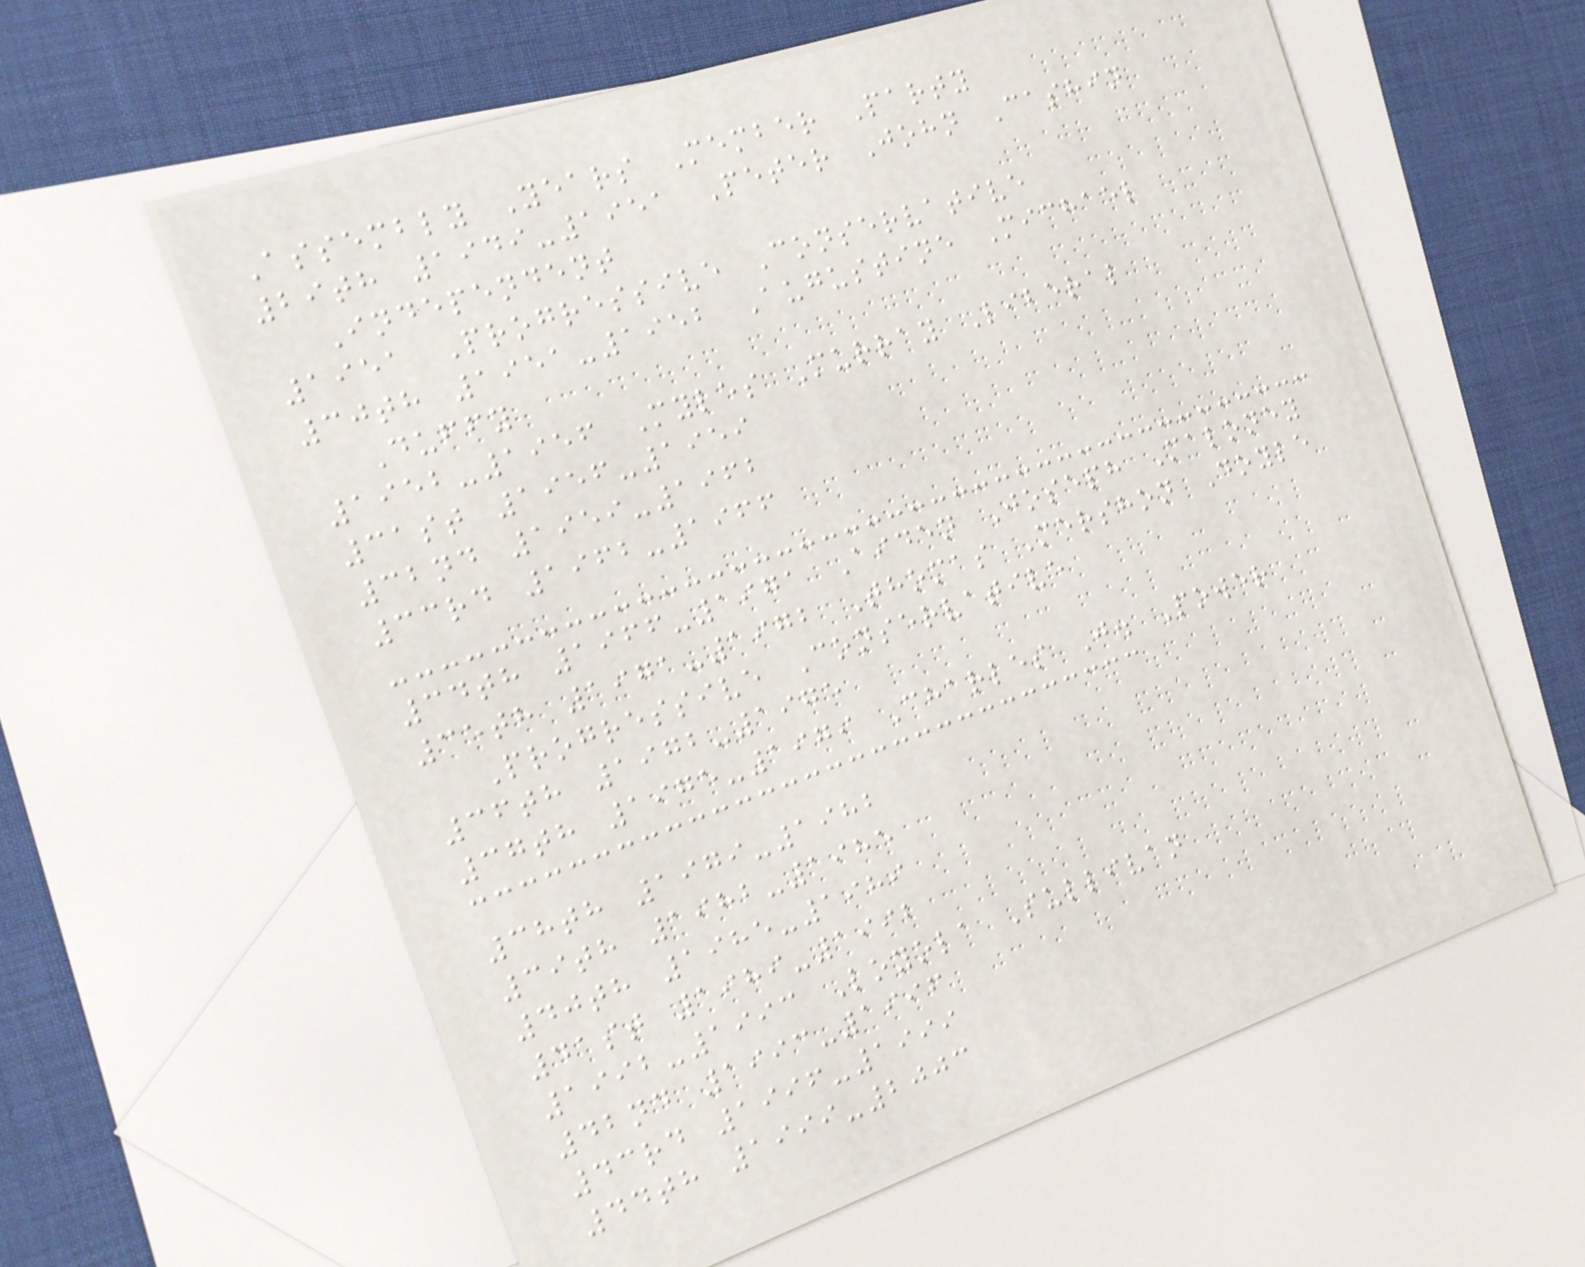Assembly Years Member Party
29th 1949-1951 Peter John Cashin
Independent
1951 Progressive Conservative
30th 1951-1952 Augustine Michael
Duffy
1952-1956 Myles Murray Liberal
31st 1956-1959
32nd 1959-1962
33rd 1962-1966
34th 1966-1971 Aiden Joseph Maloney
35th 1971-1972 Thomas Mershon Doyle
Progressive Conservative
36th 1972-1975
37th 1975-1979 Charles J. Power
38th 1979-1982
39th 1982-1985
40th 1985-1989
41st 1989-1992
1992-1993 Loyola Sullivan
42nd 1993-1996
43rd 1996-1999
44th 1999-2003
